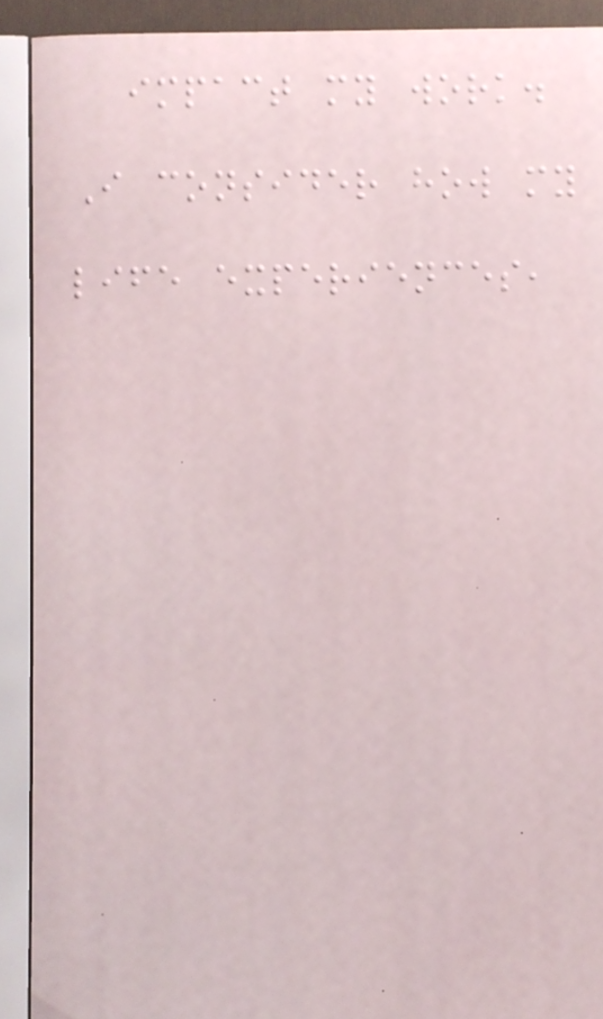impact my work.
I consider how my
life experiences,
